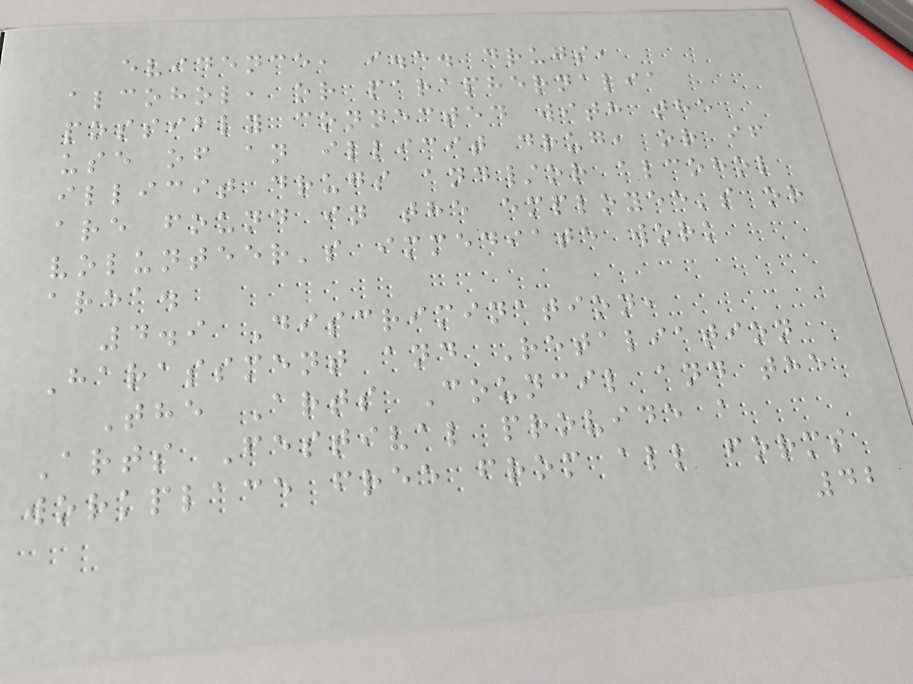evidence, i.e. drugs,
alcohol, or paraphernalia
possibly connected with the
use of an illicit drug, or if
illicit drugs and/or alcohol
are found in the employee's or
volunteer's immediate work
area.
4.9 Discrimination,
Harassment and Retaliation
The Arts Council and the
Arts Festival provide a
workplace free from all forms
42
